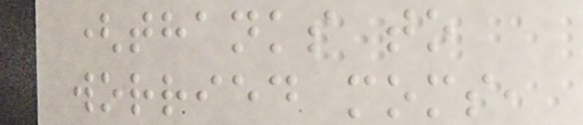(thanks to
worried moms,
